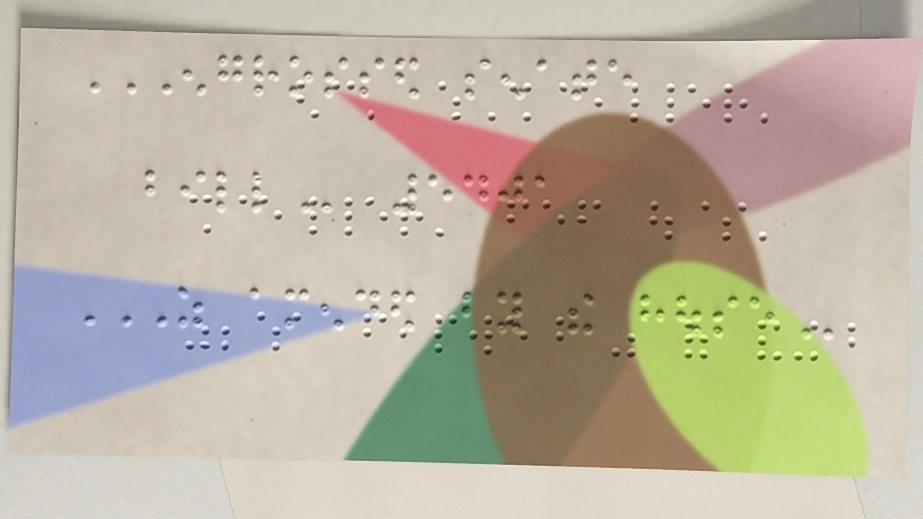ENGROSSED SENATE
BILL 5401
AS AMENDED BY THE HOUSE
